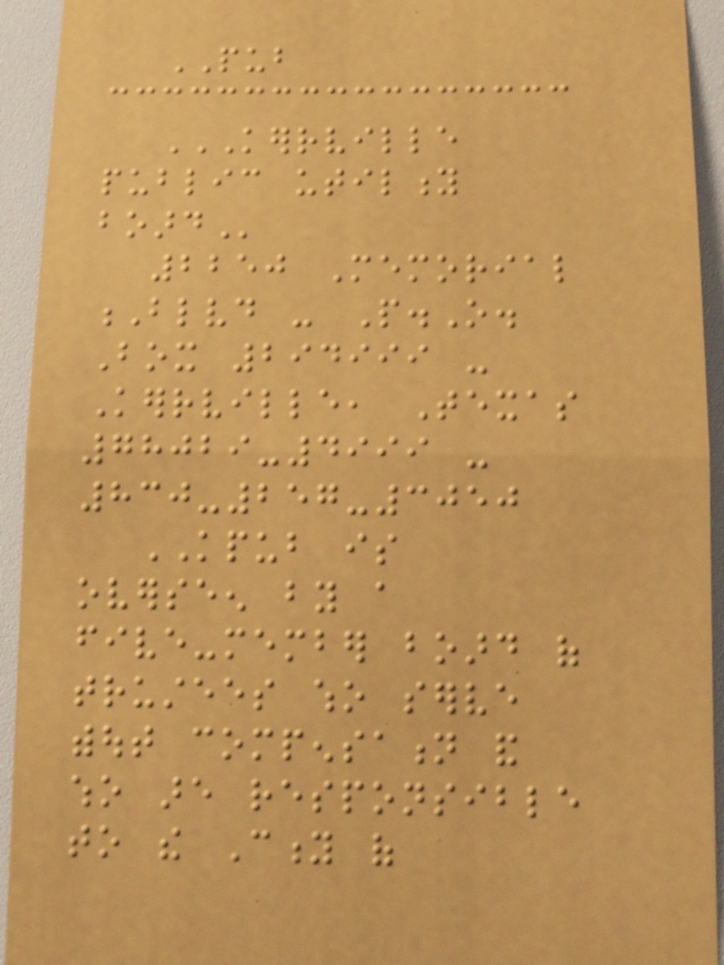PUB
KERRVILLE
PUBLIC UTILITY
BOARD
2250 Memorial
Blvd - P.O.
Box 294999 -
Kerrville, Texas
78029-4999 -
830-257-3050
KPUB is
overseen by a
five-member board of
trustees who serve
without compensation and
who are responsible
to the City of
